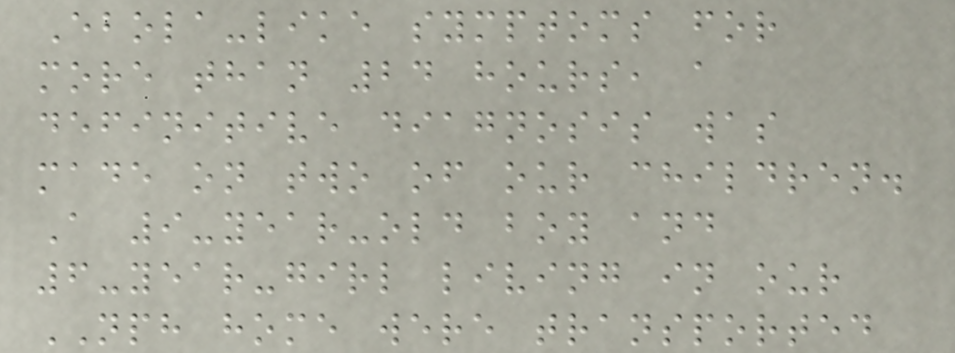Ebola-like symptoms for
more than 24 hours, a
definitive diagnosis was
made on two of our children.
A 9-year-old boy and
6-year-girl living in our
NPH home were transported
